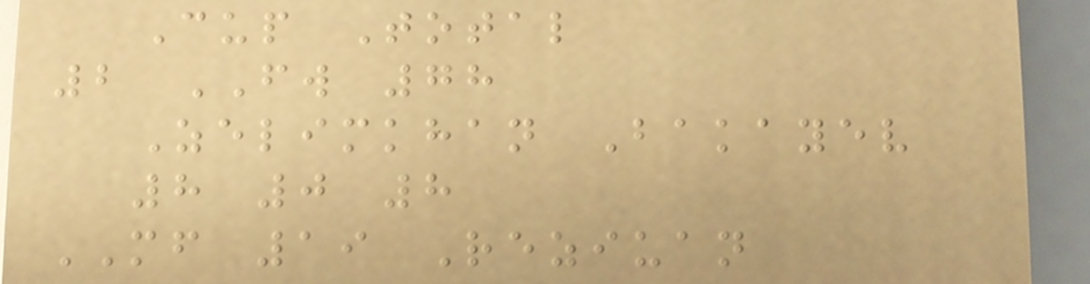Cup Total
2 FW 78
Zelimkhan Bakayev
8 0 8
MF 19 Reziuan
